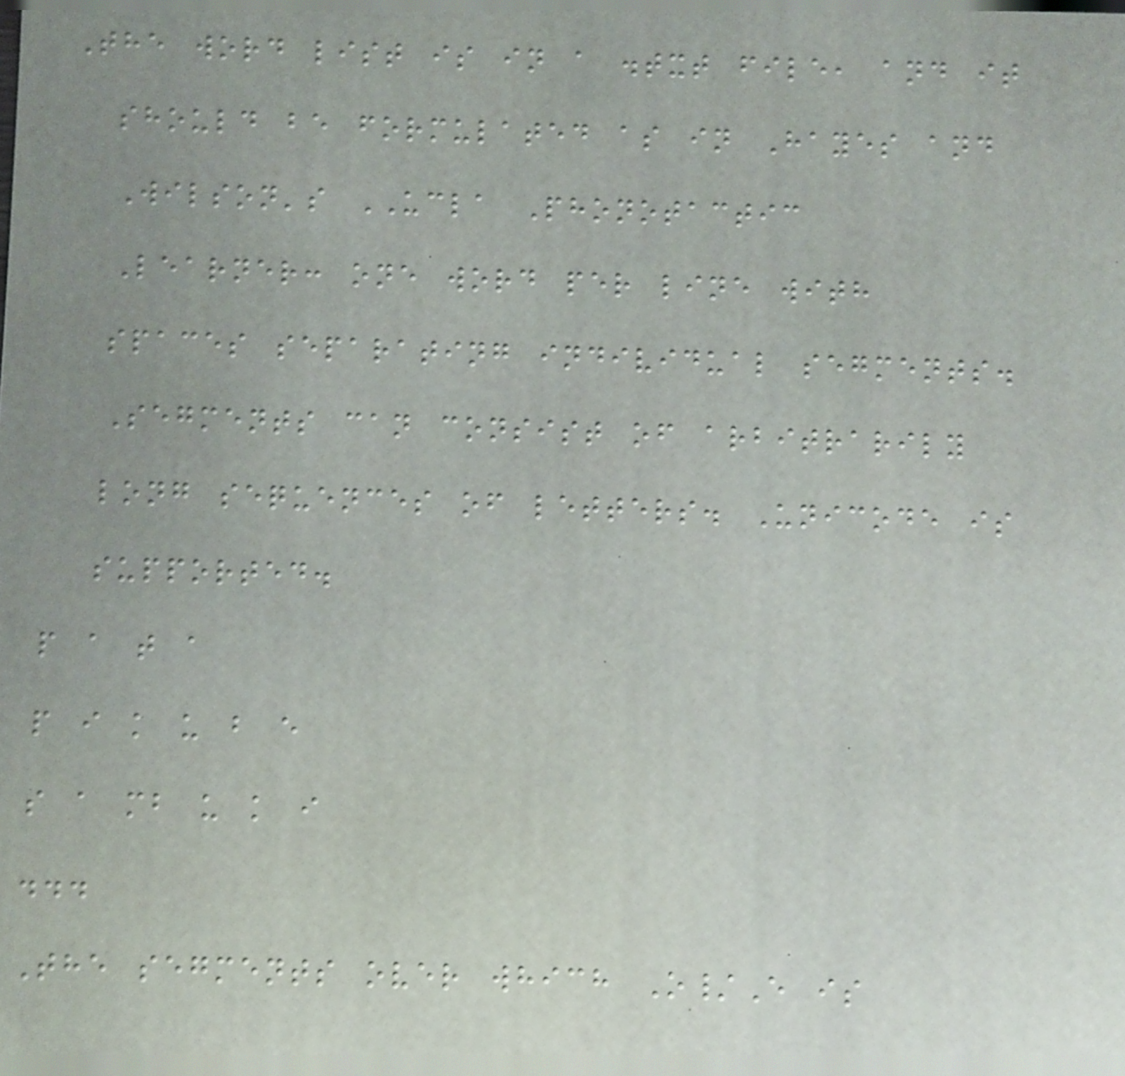The word list is in a .txt file, and it
should be formulated as in Hayes and
Wilson's UCLA Phonotactic
Learner: one word per line with
spaces separating individual segments.
Segments can consist of arbitrarily
long sequences of letters. Unicode is
supported.
p a t a
p i k u b e
s a mb u k i
...
The segments over which O/E is
